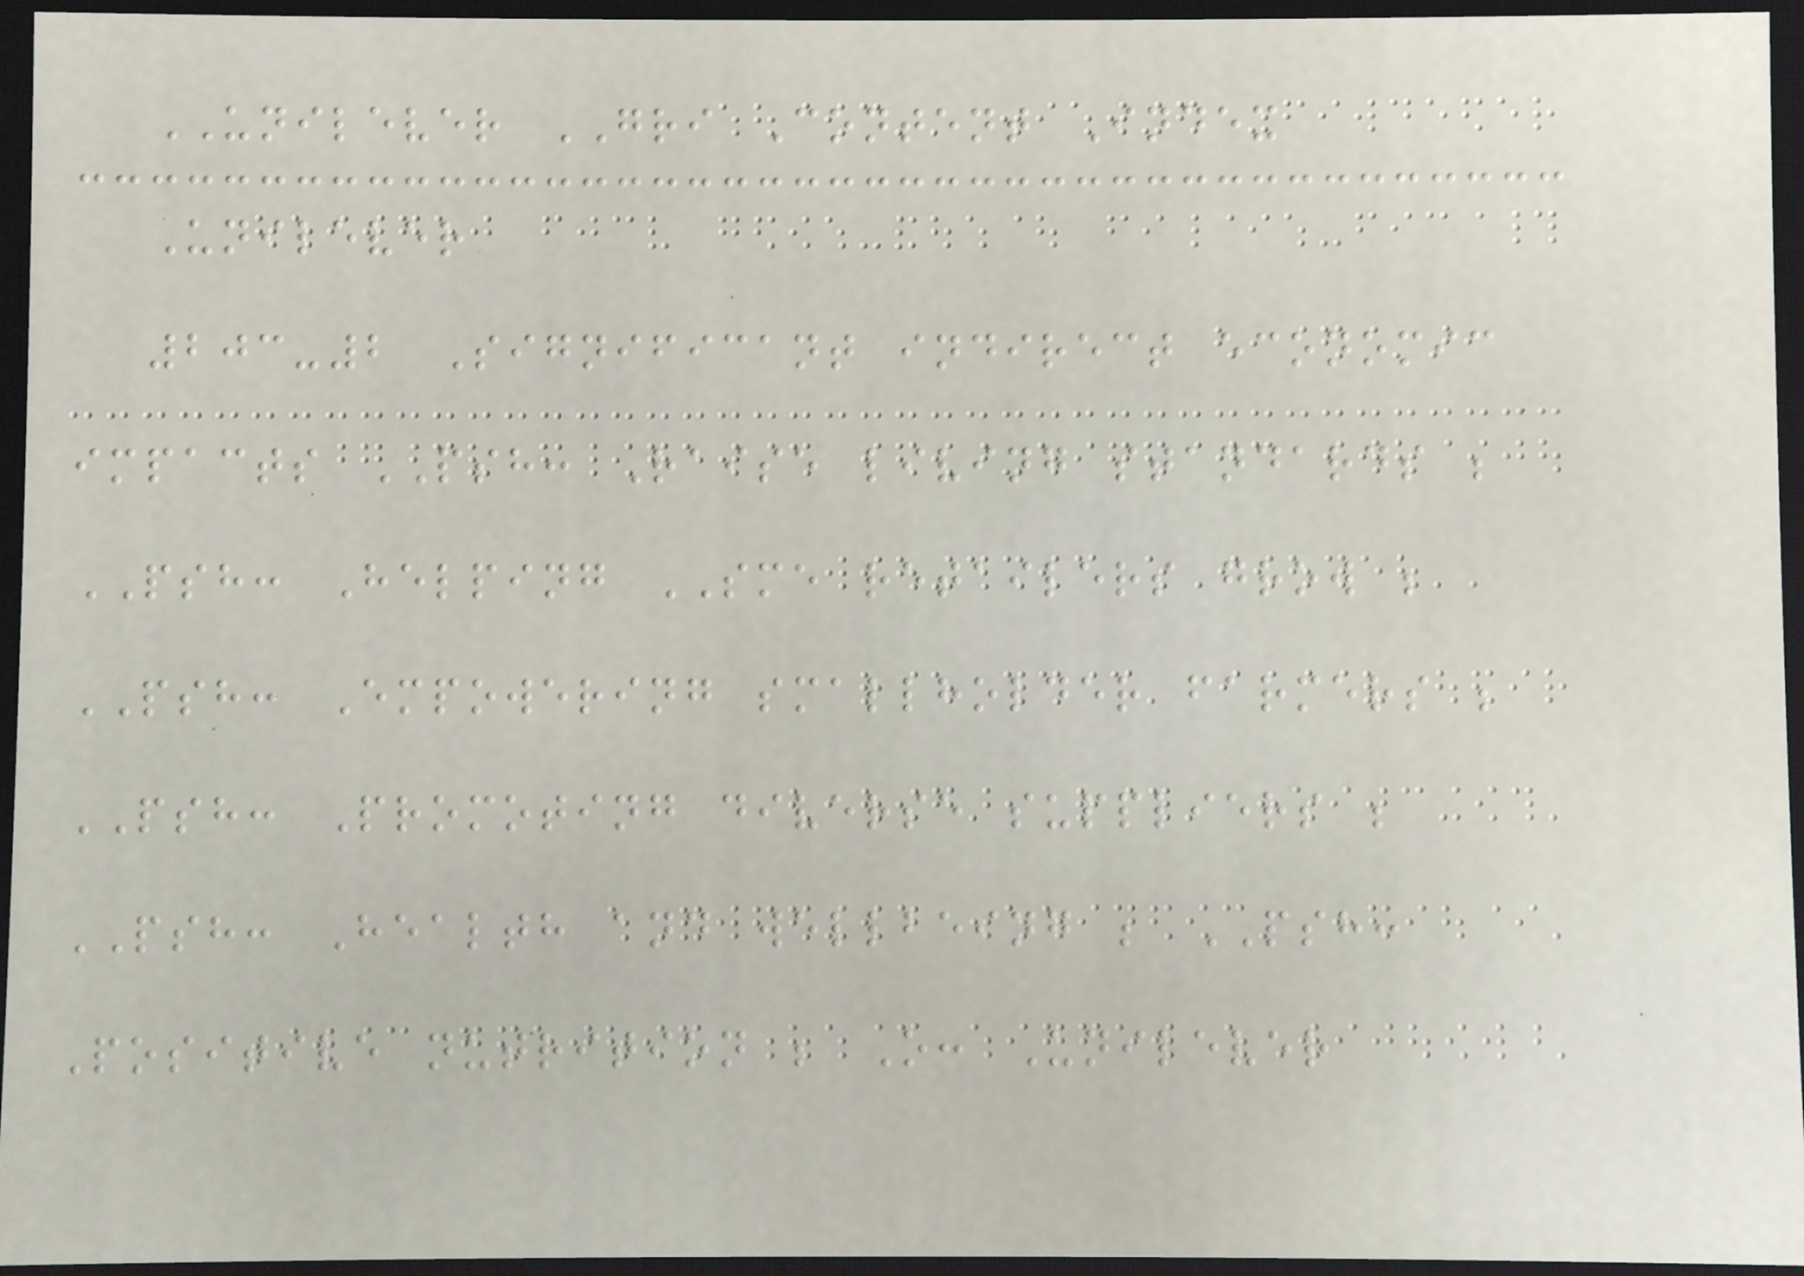UNILEVER GRI Content Index
Unilever
203-2 Significant indirect economic
impacts PSH: Raise living standards ;
PSH: Helping SME retailers grow ;
PSH: Empowering smallholder farmers ;
PSH: Promoting diverse suppliers ;
PSH: Health and wellbeing ; PSH:
Positive nutrition ; O: Unilever
